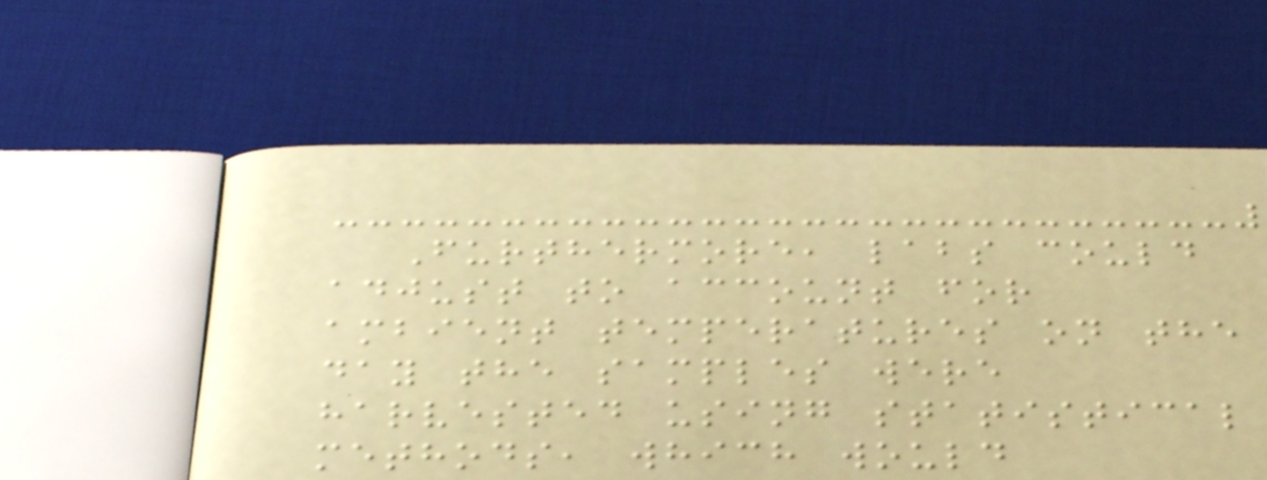Furthermore, labs could
adjust to account for
ambient temperatures on the
day the samples were
harvested using statistical
methods, which would
